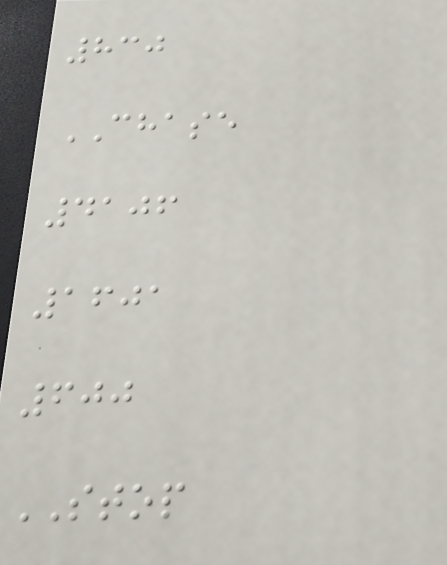830
CHASE
4106
1601
600
STOP
